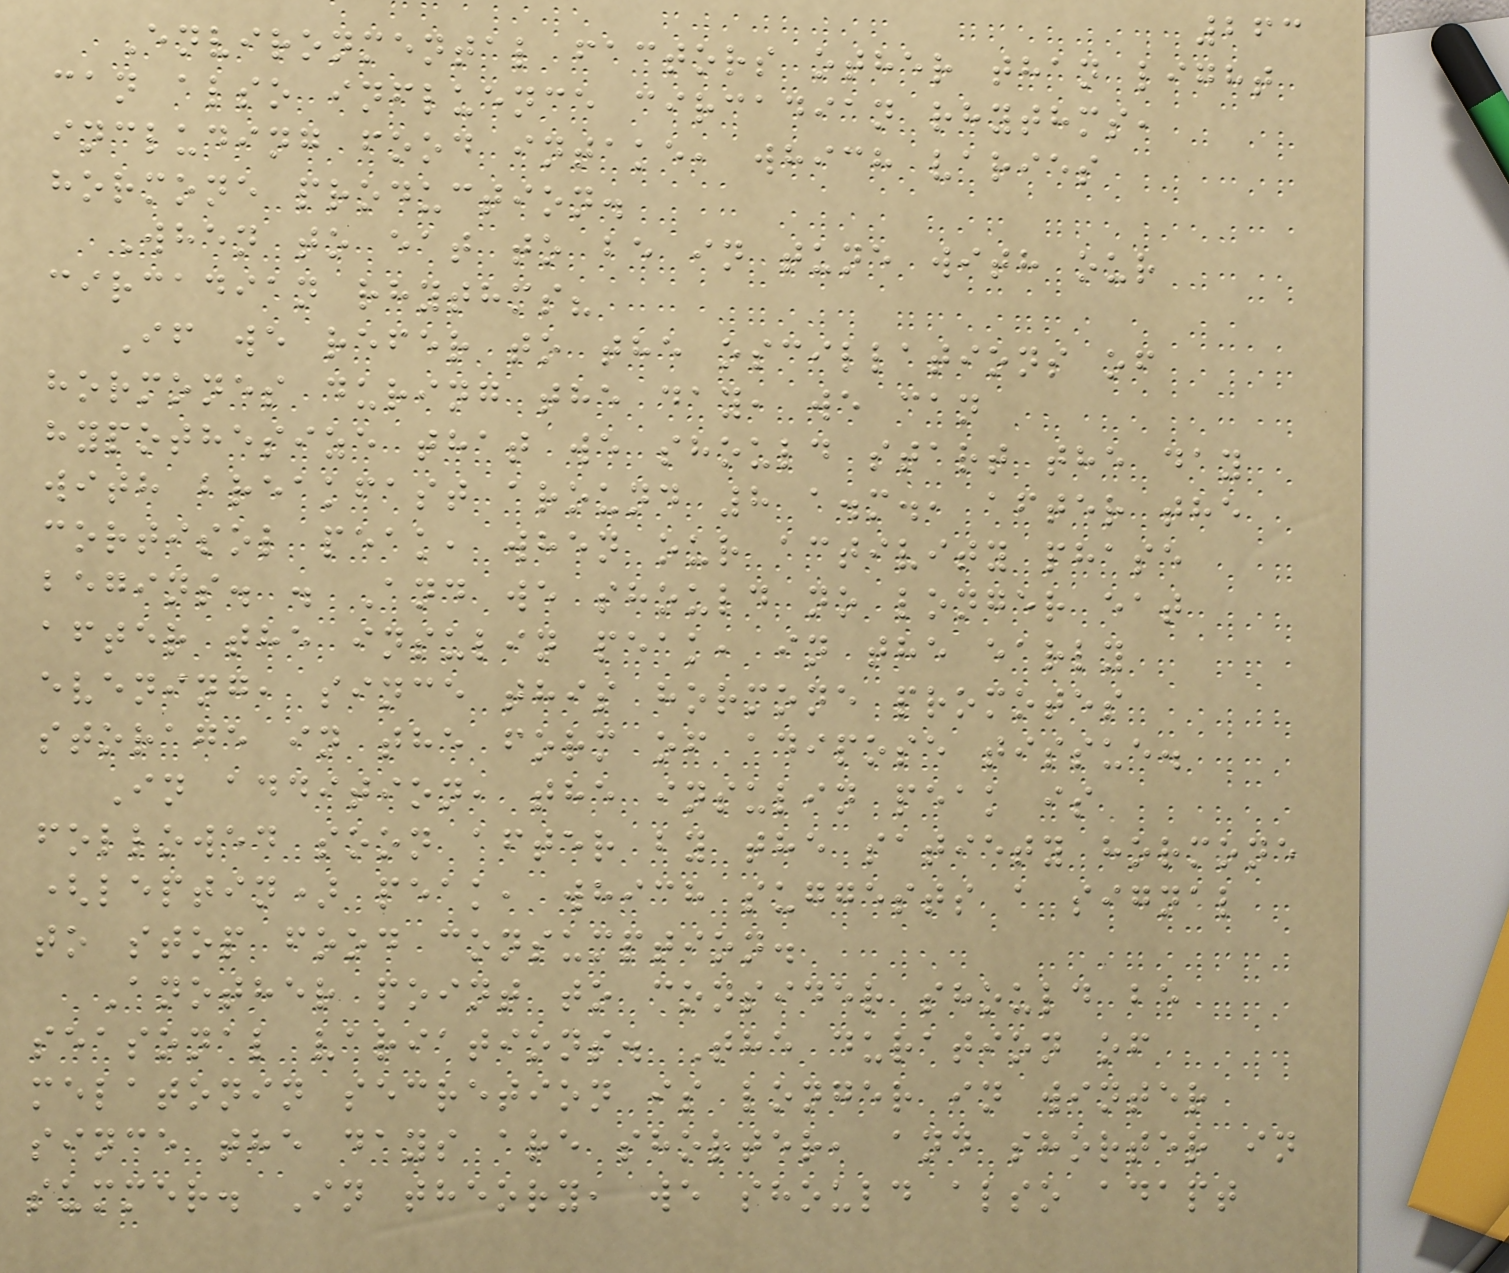263
Environmental factors other than light
can also influence circadian rhythms,
including food intake, which varies
hormone production.
When to eat to be in tune with our
circadian rhythms?
If we refer to the oscillations of
hormones during the day, we can
hypothesize that we should start the day
with breakfast around 8 a.m., after the
cortisol peak, when our activity phase
begins. . And we should no longer eat
after the insulin peak, in the early
evening, since this hormone promotes
storage in the form of adipose tissue.
In addition, the insulin peak is
followed soon after by the satiety hormone
(leptin) peak, which suggests a signal
to stop food consumption.
Another point to consider should be
seasonal variations. The duration of
melatonin secretion is longer in winter
since the days are shorter, and shorter in
summer. In theory, we should also adapt
